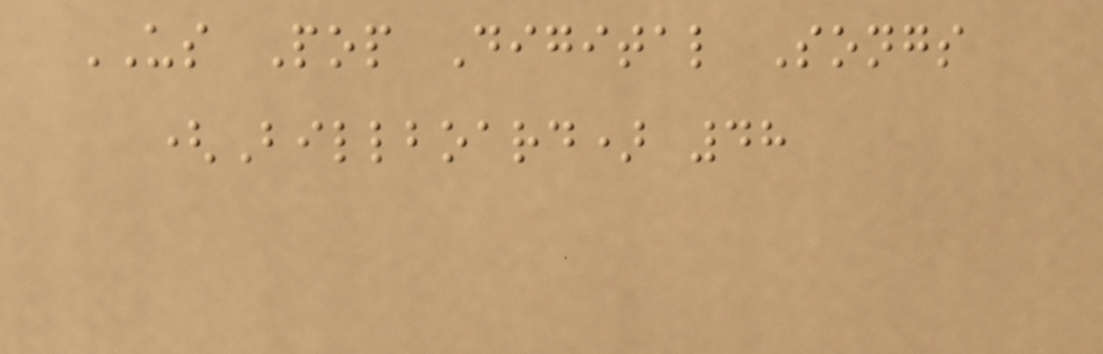US Pop Digital Songs
(Billboard) 48
